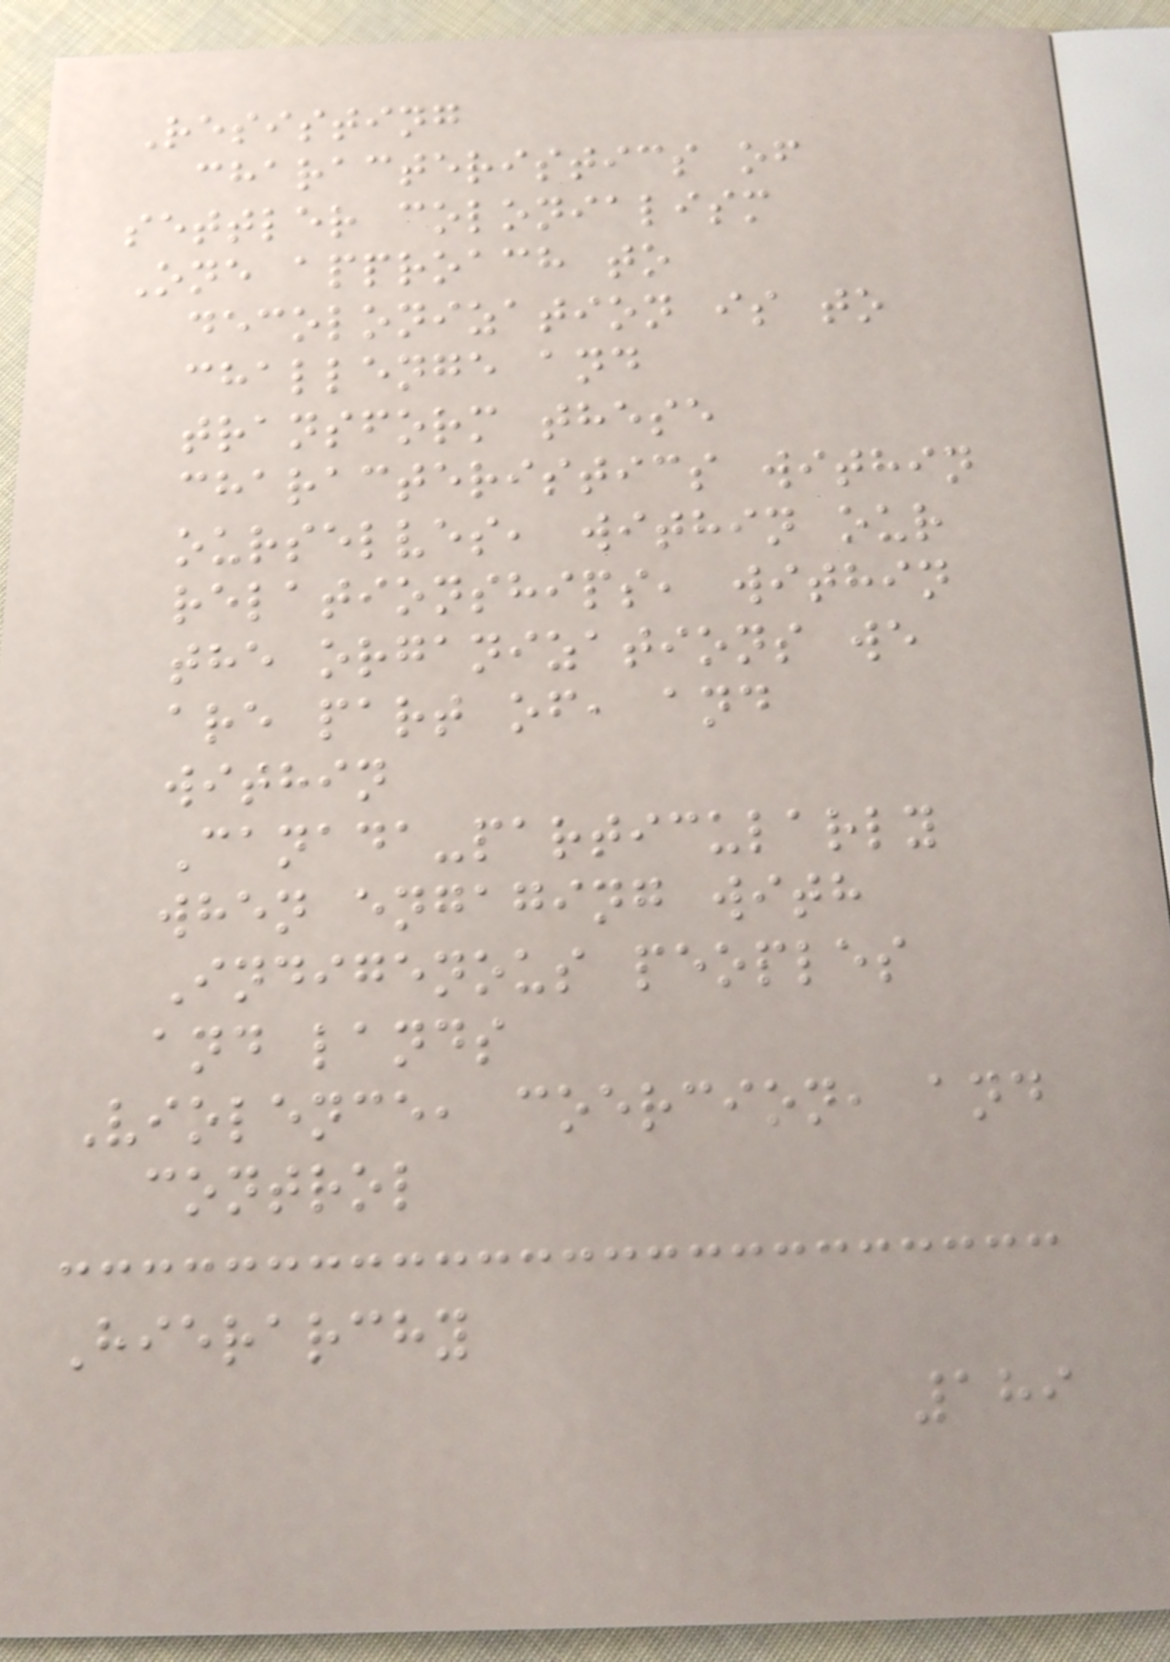Resisting
characteristics of
settler colonialism
One approach to
decolonization is to
challenge and
transform these
characteristics within
ourselves, within our
relationships, within
the organizations we
are part of, and
within
Canada-particularly
when engaging with
Indigenous peoples
and lands
Violence, coercion, and
control
Hierarchy
189
